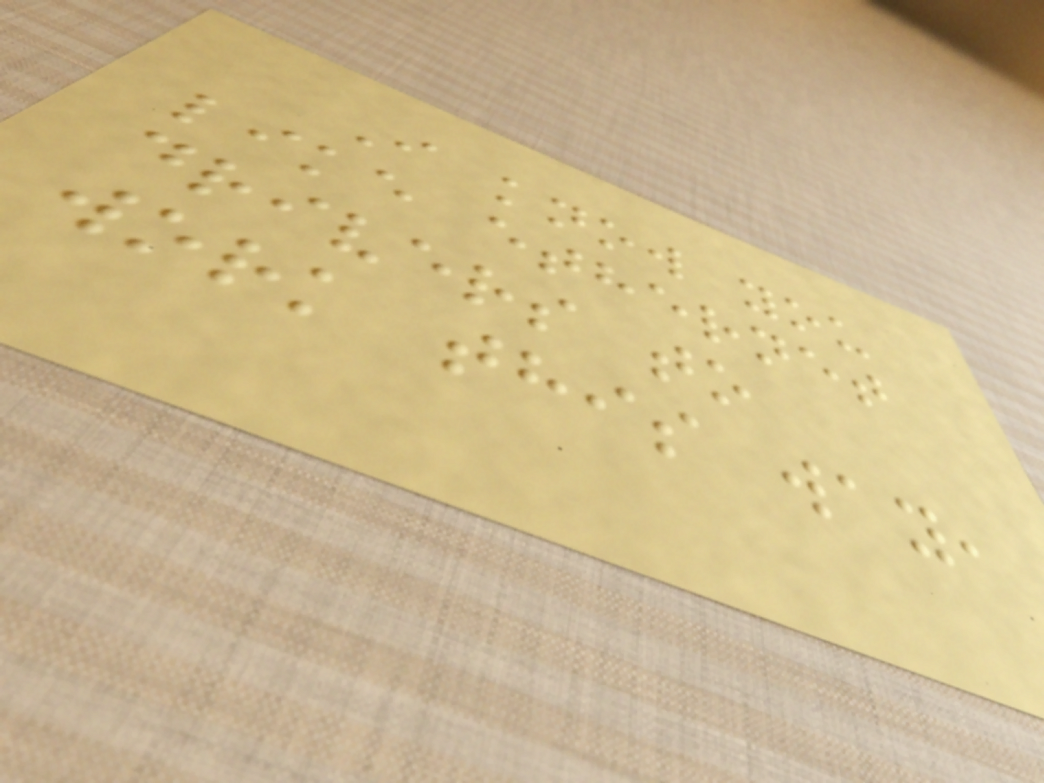I know you
like ethernet
drivers to
work this way,
